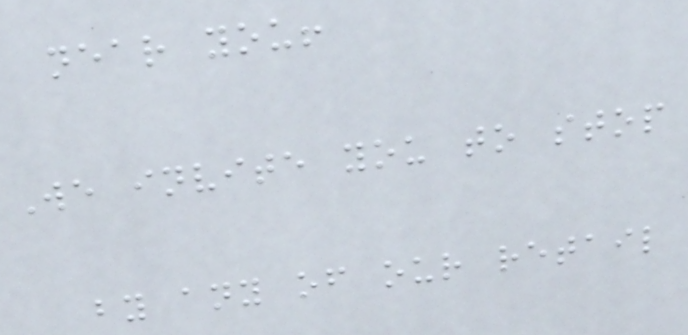near you!
We invite you to stop
by any of our retail
